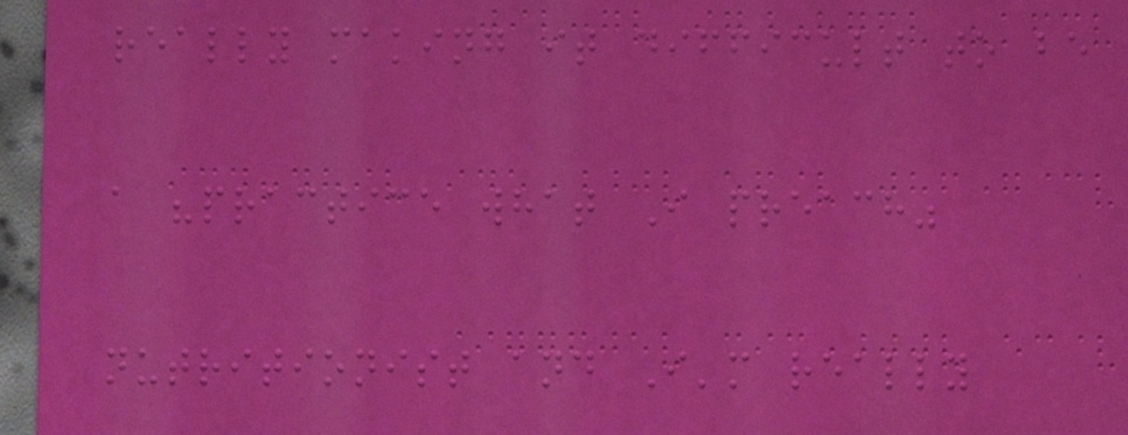really making it difficult to be
a "practice what I preach"
nutritionist and I'm really
